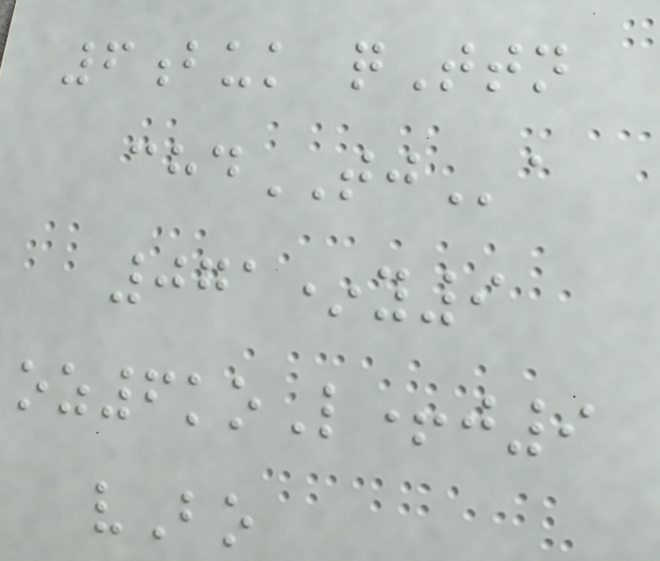6buk qTtn
chdTJa
071*y9
oz6koL+j9
vBo
